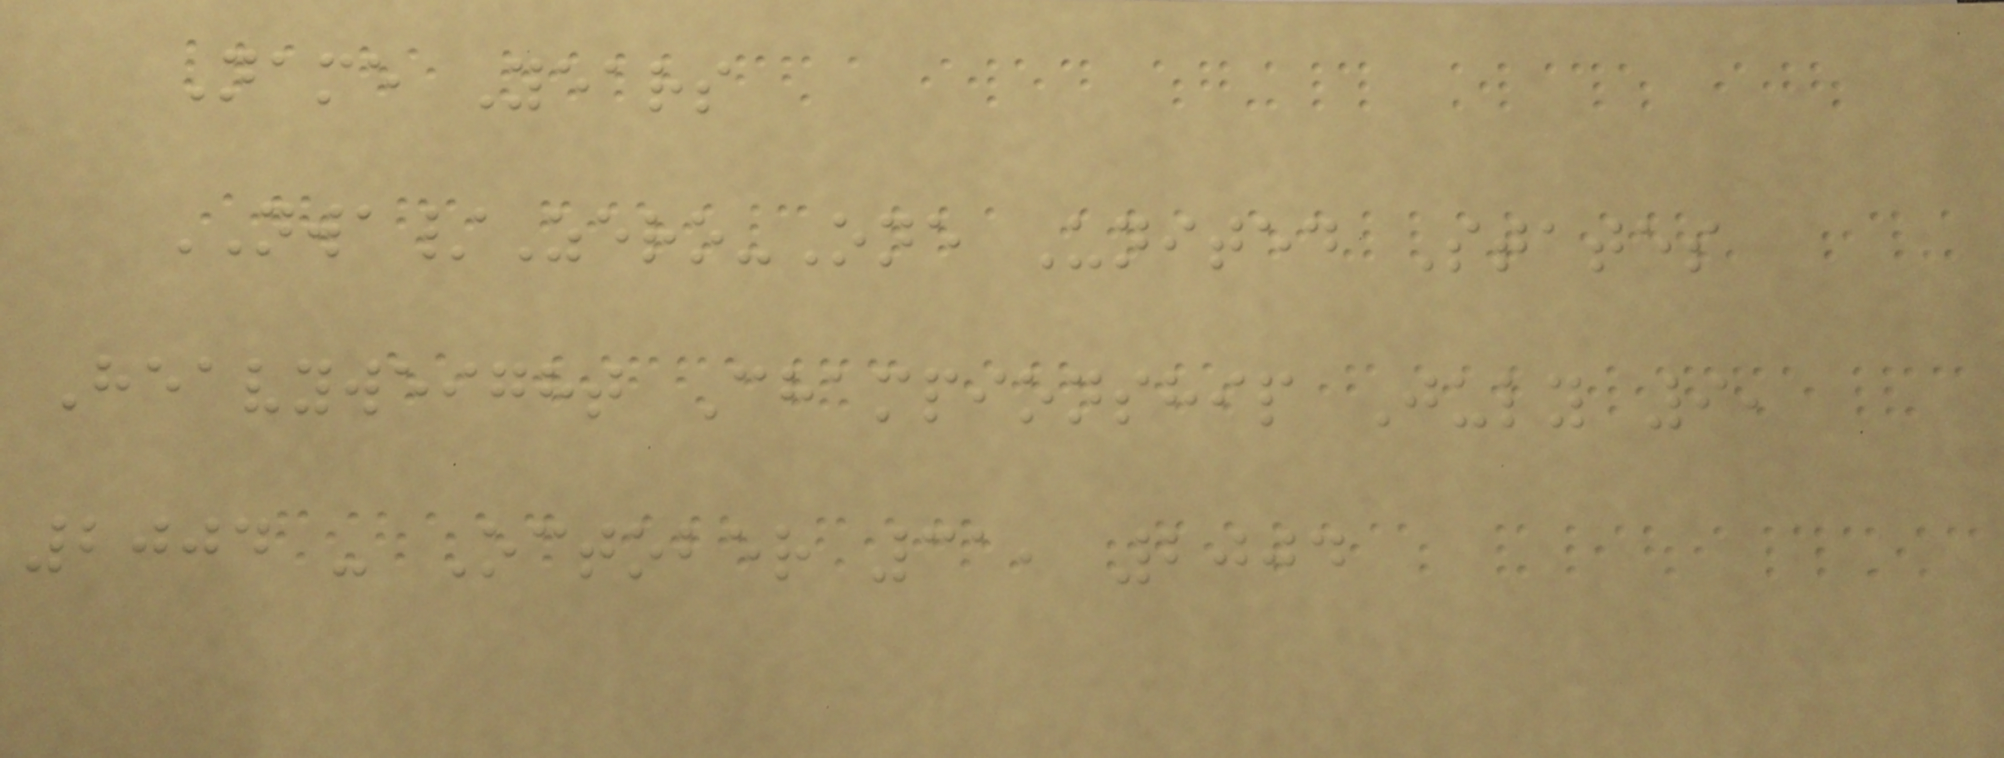Name Years
NWA/Zero-One United States
Heavyweight Championship July 9,
2004 - October 31, 2004
